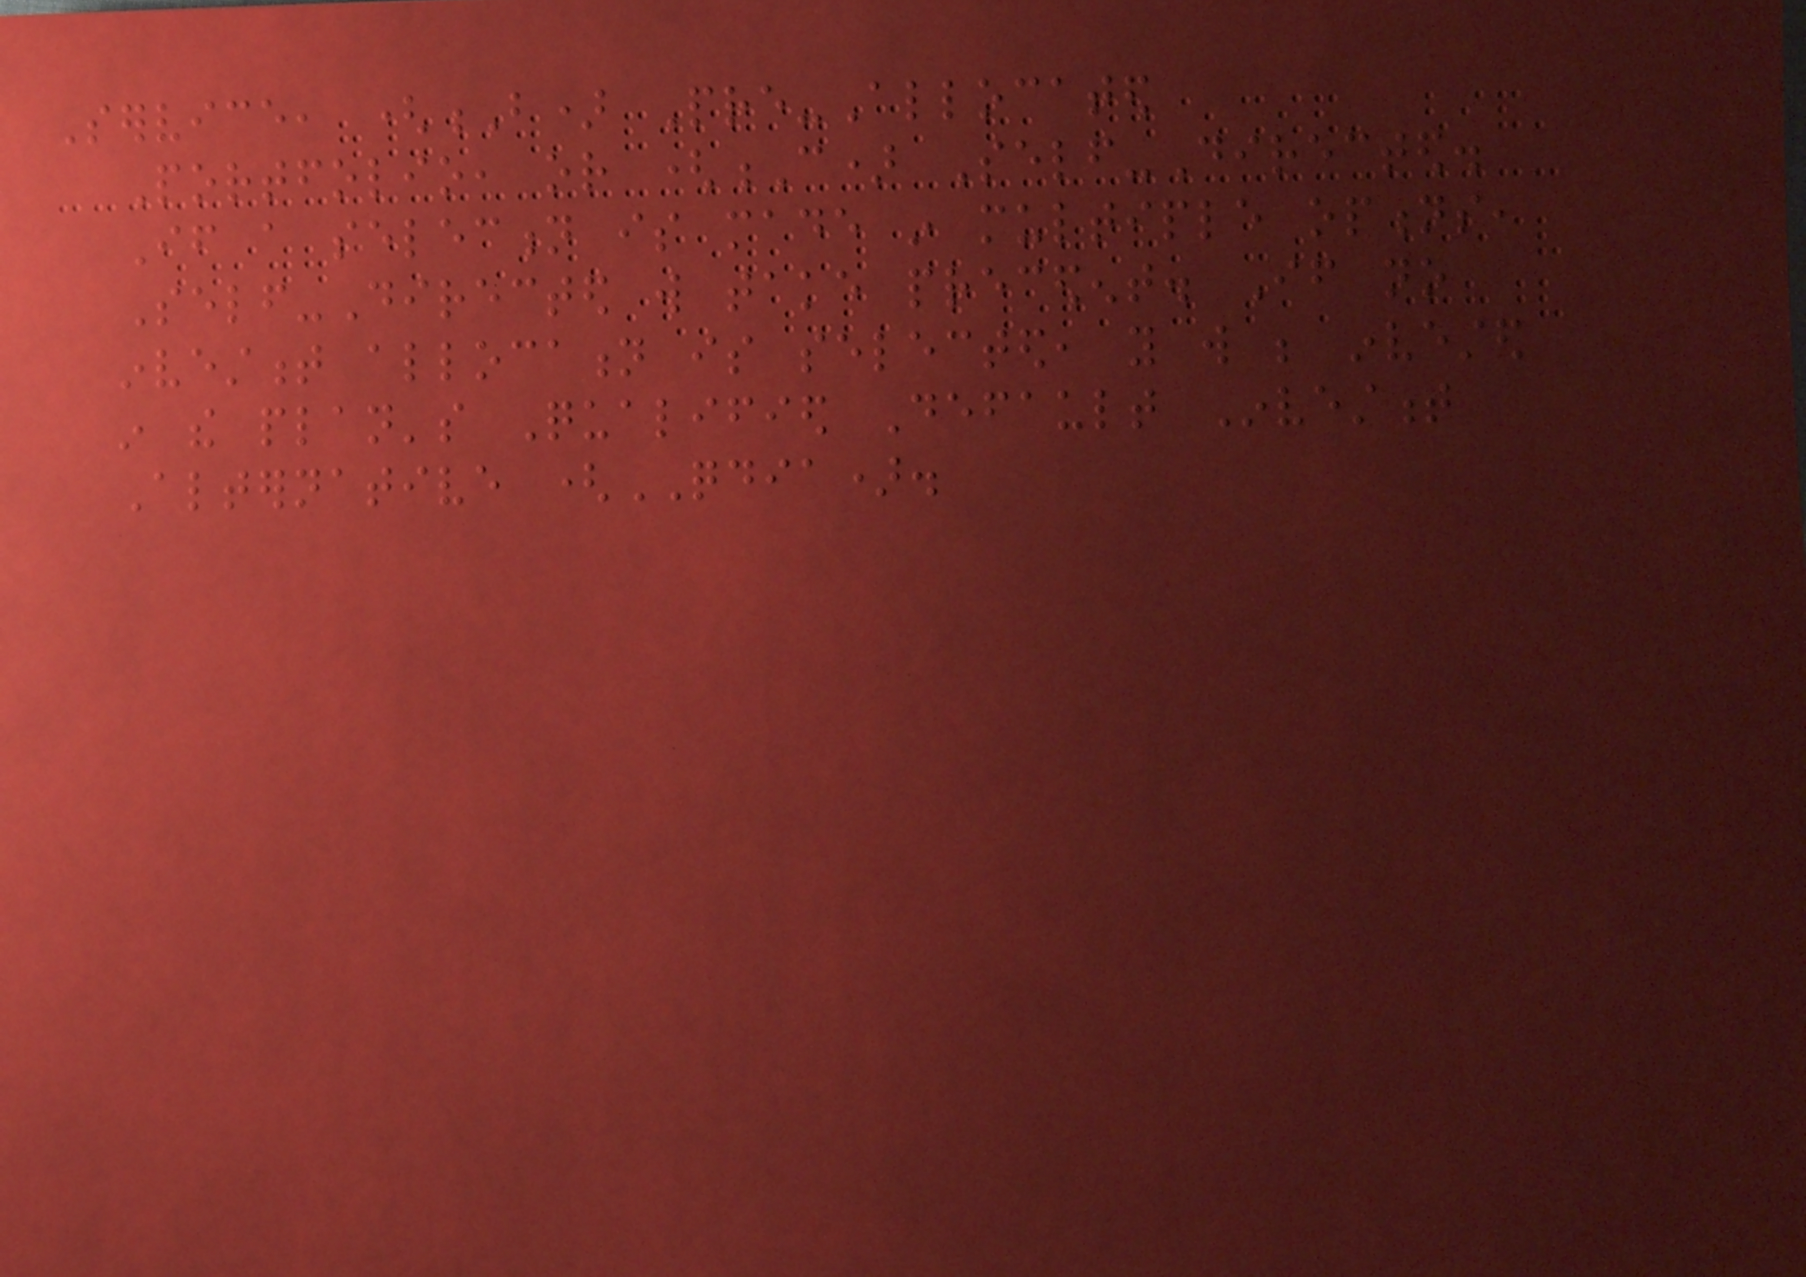Service, (B) Pre-Allocated
Portfolio, or (C) Self-Directed.
If a selection is made in multiple options,
Self-Directed will take precedent. If no
investment allocation is selected, you will be invested
in the plan's Qualified Default Investment
Alternative (QDIA).
